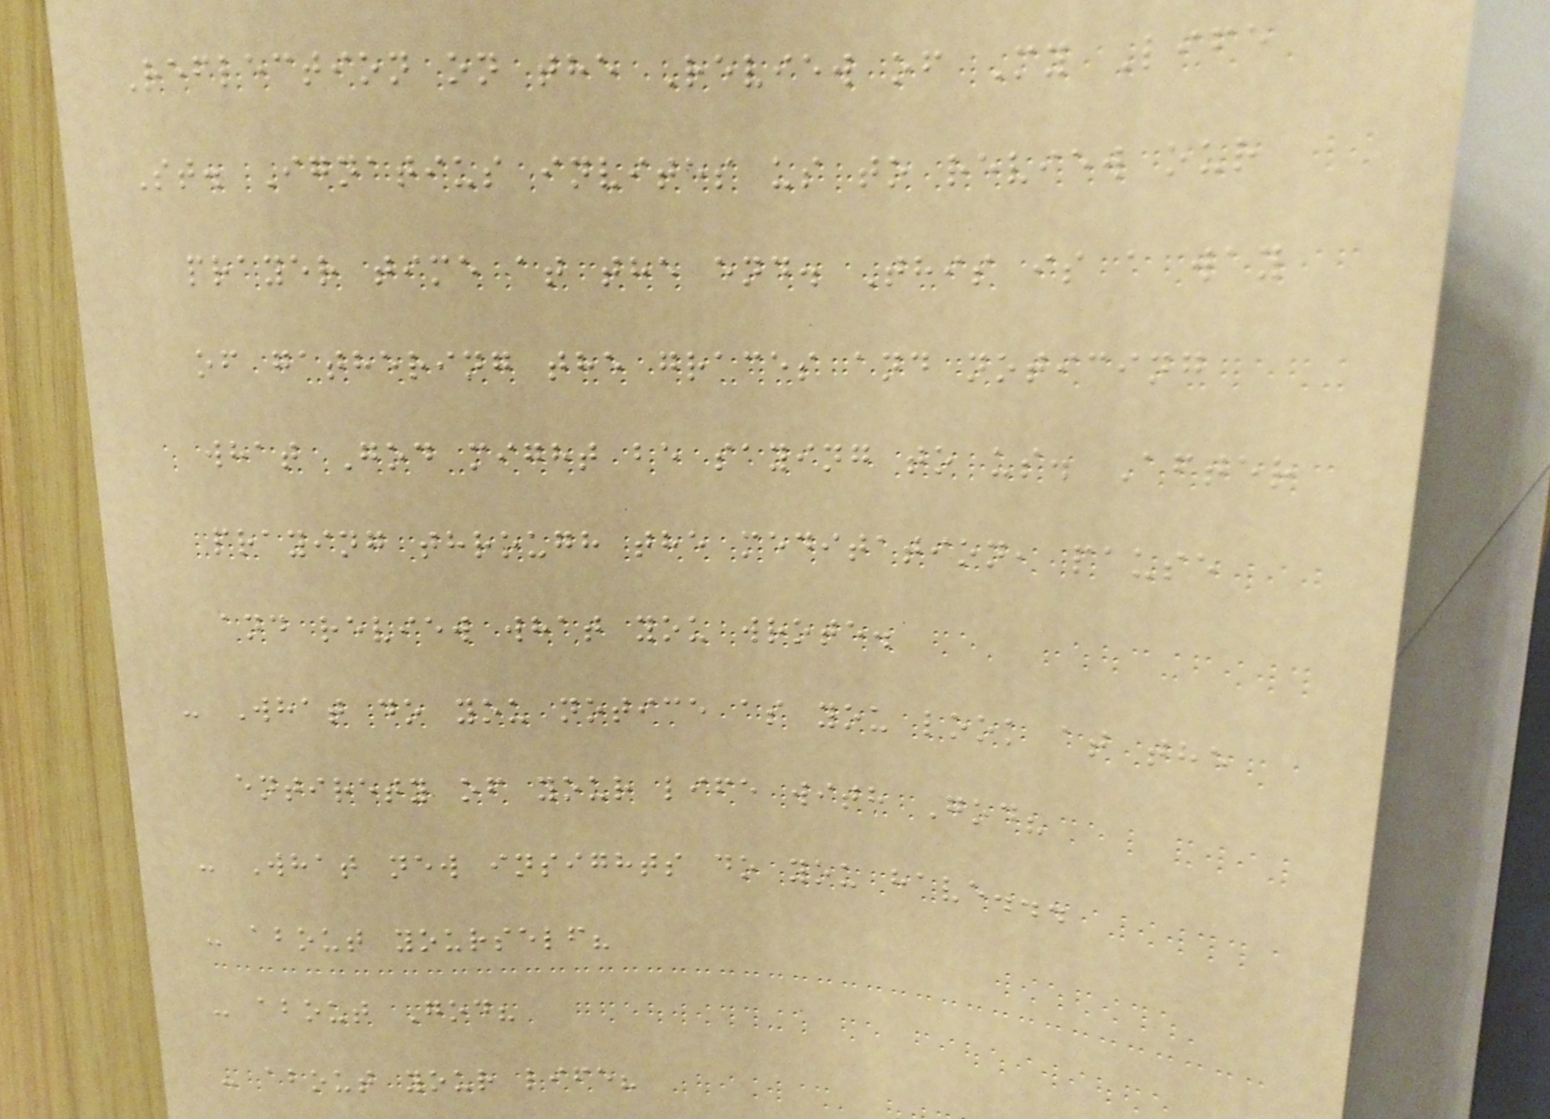Reflection on the Review of My Life
St. Ignatius invites us to review our
prayer time at the end. This is a way
of gathering the graces and noticing
what God might be saying to us. After
praying through the meditation, pause
and review what you wrote.
- What do you notice as you look at the
entirety of your life with God?
- What new insights do you have...
- about yourself?
- about God?
- about your life?
